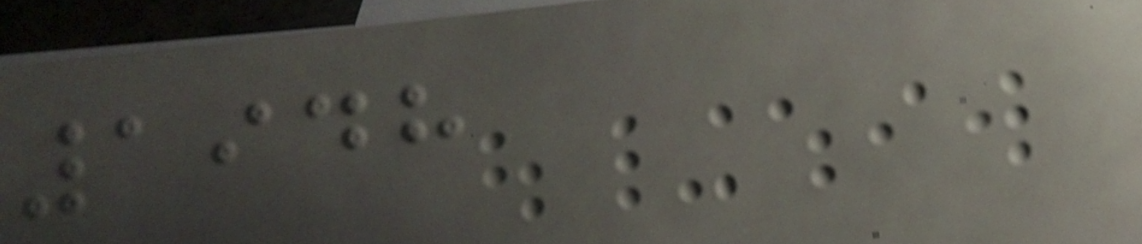1948
